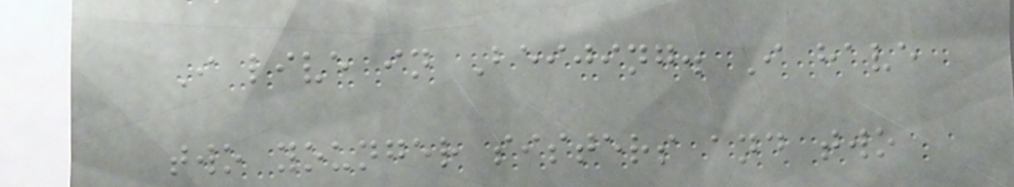I live in Beijing. I have
two younger sisters and two
